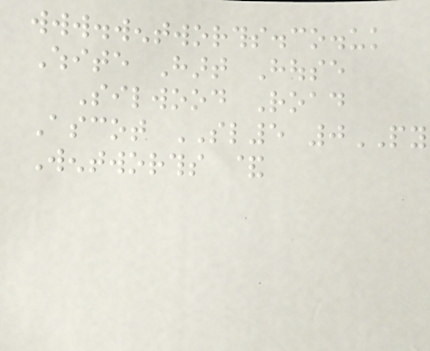www.wentworths.co.uk
White Hart House
Silwood Road
Ascot SL5 0PY
Wentworths &
